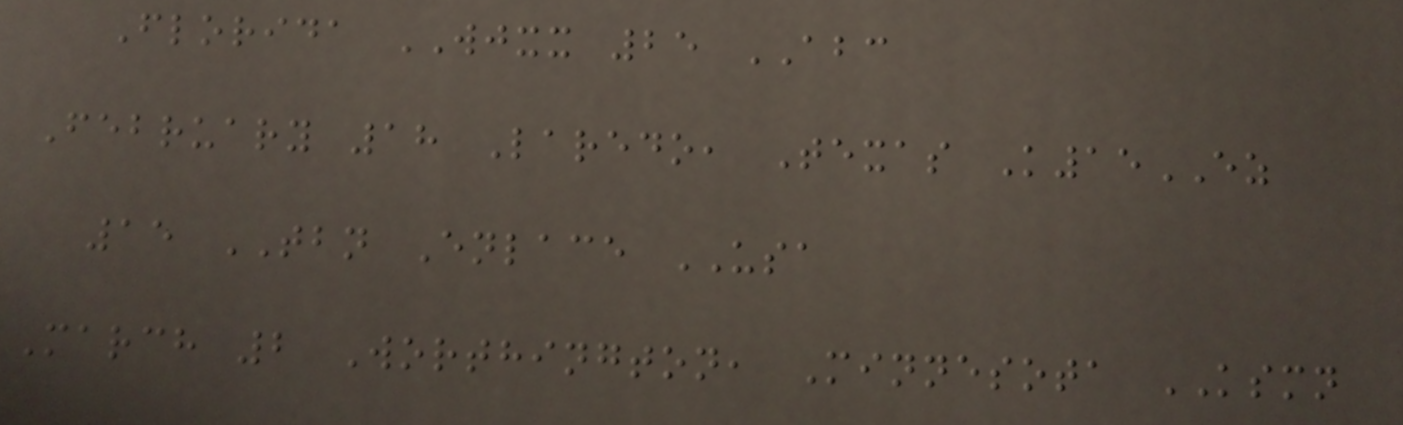Florida WJXX 25 ABC
February 18 Laredo, Texas K15EZ
15 TBN Enlace USA
March 2 Worthington, Minnesota KSMN
